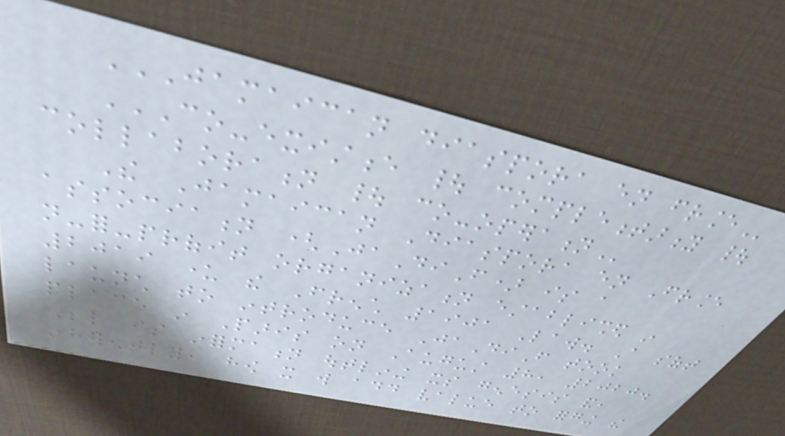JAMAICAN DIASPORA EN FRANCE
CO-EXISTENCE | COMPLEMENTARITY |
COLLABORATION | CO-OPERATION
The Jamaican Diaspora en France
association (JaDiF) is a
not-for-profit organization established in
2019 under the French 1901 Law. A soft
launch to introduce JaDiF took
place in Paris on August 8, 2020.
Below is information outlining its genesis and,
inherently, how it will add value to forging the
